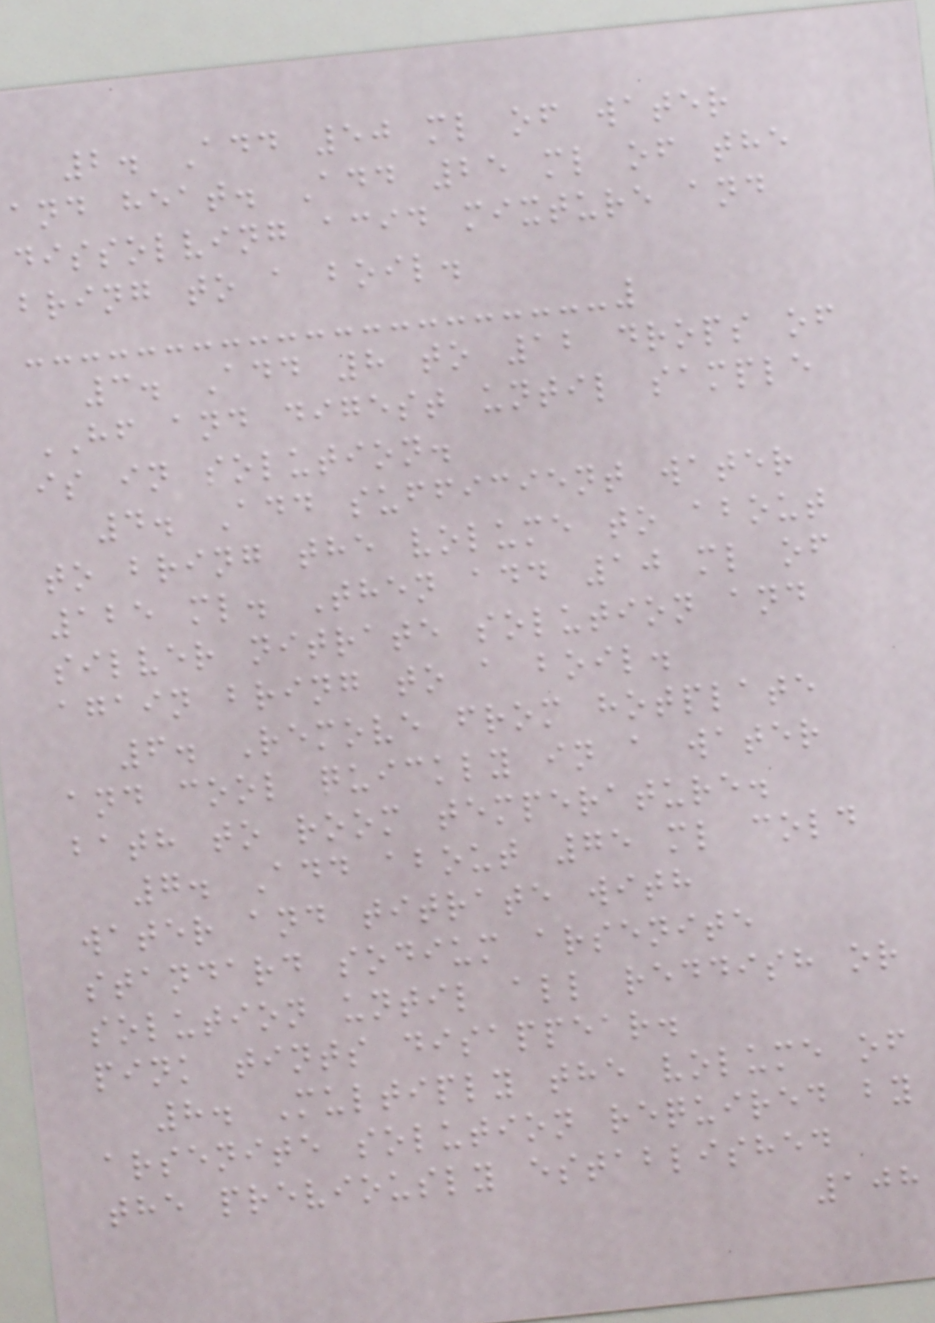2. Add 50 ml of water
and heat. Add 25 ml of the
dissolving acid mixture and
bring to a boil.
3. Add 8 to 12 drops of
HF and digest until sample
is in solution.
4. Add sufficient water
to bring the volume to about
125 ml. Then add 10 ml of
silver nitrate solution and
again bring to a boil.
6. Remove from hotplate
and cool quickly in a water
bath to room temperature.
7. Add about 75 ml cold
water and titrate with
standard sodium arsenite
solution until all reddish or
pink tints disappear.
8. Multiply the volume of
arsenite solution required by
the previously established
108
